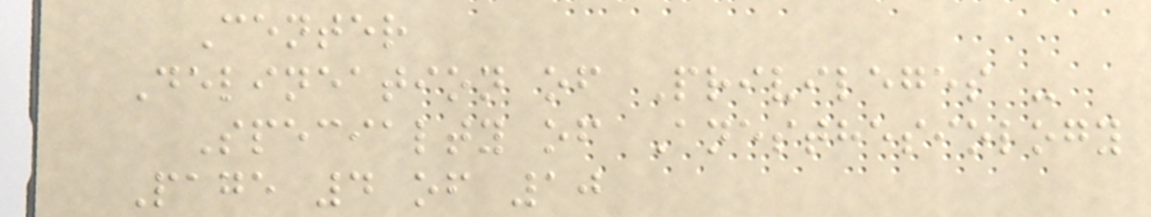Center
Delineation of Privileges -
Specialty of Anesthesiology
Page 4 of 10
